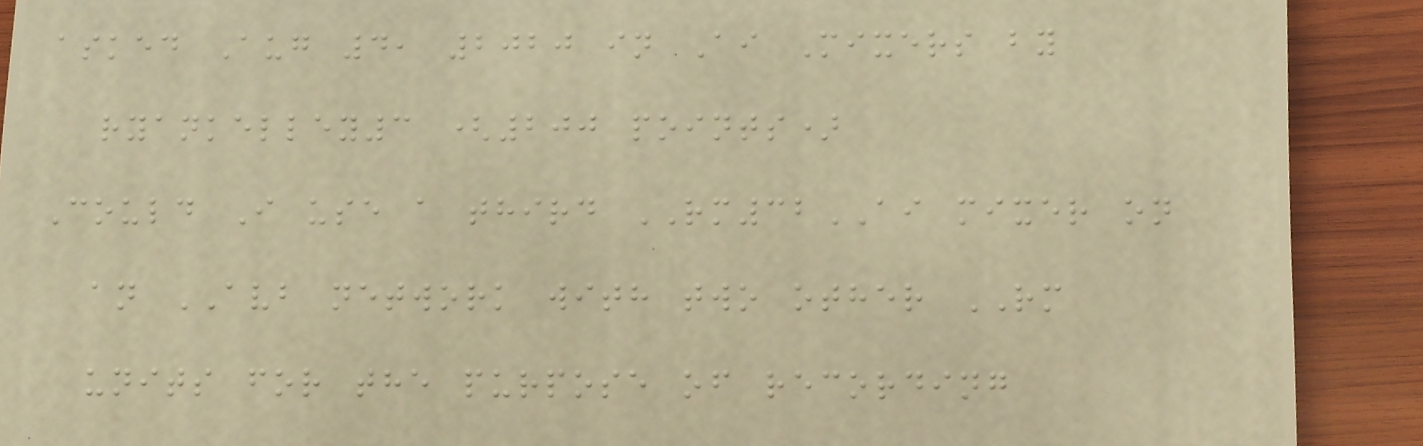asked Aug 4, 2020 in Ai Mixers by
ryankelley3 (200 points)
Could I use a third RM32AI mixer on
an AVB network with two other RM
units for the purpose of recording
